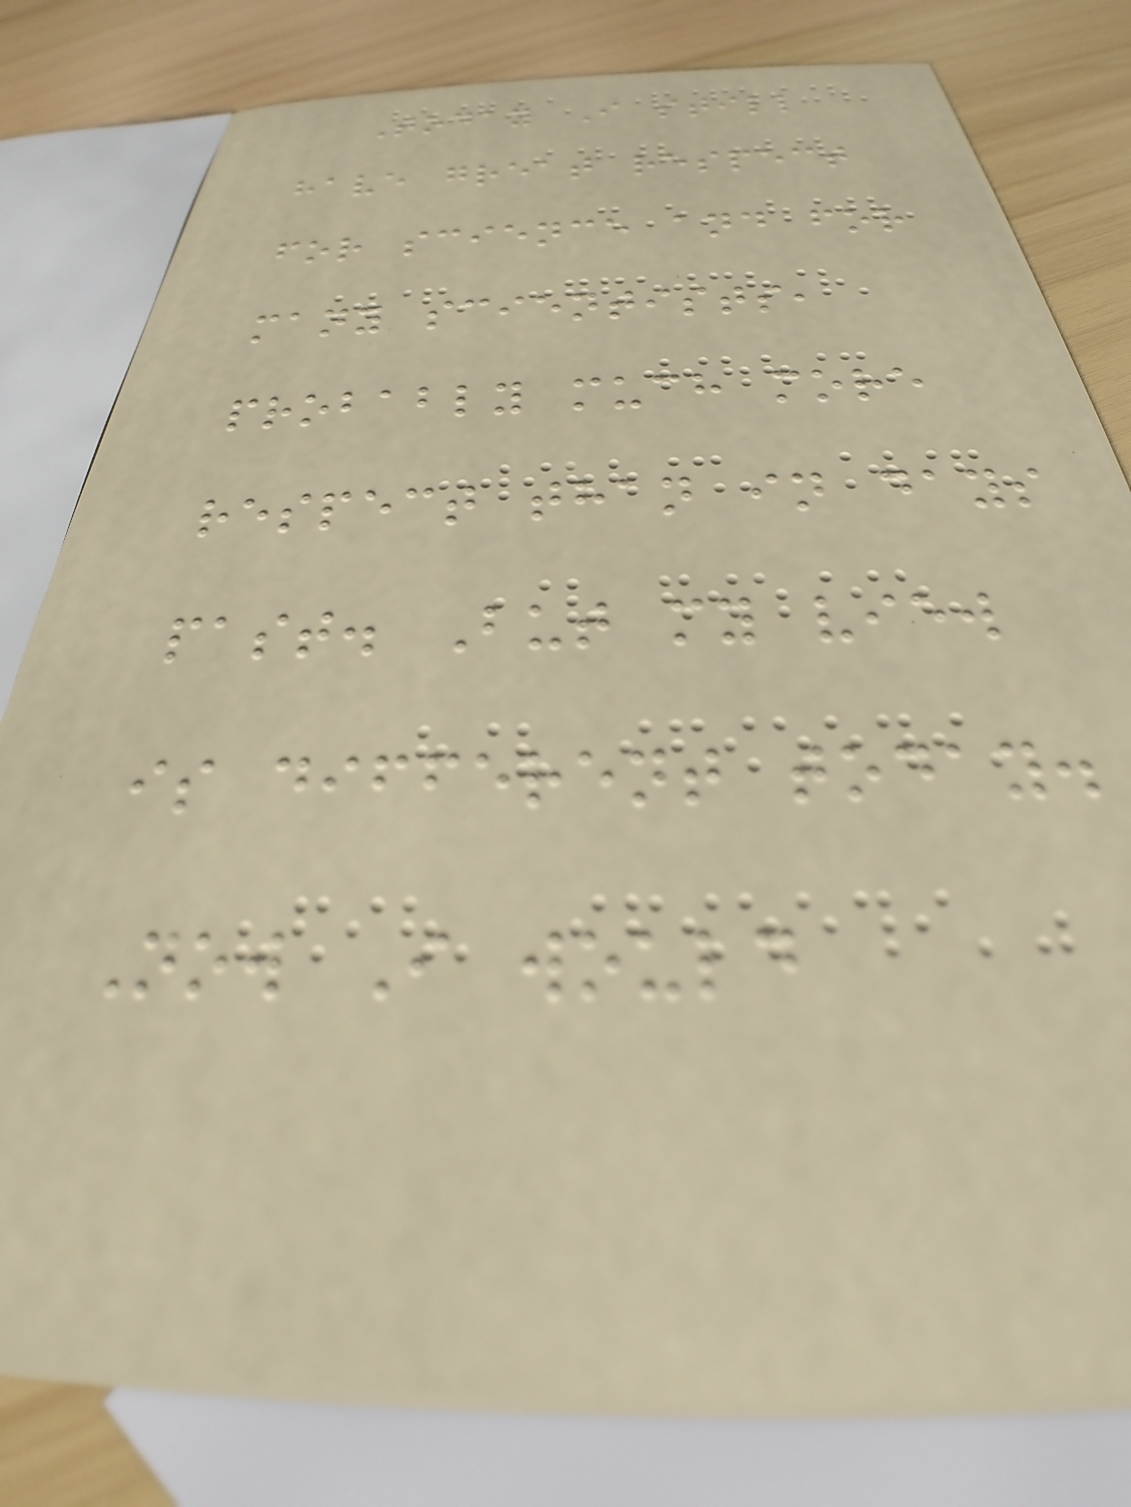Today I still
have great respect
for science and for
many scientists,
probably much more
respect than in days
past. But my view
is different today.
Now I would
